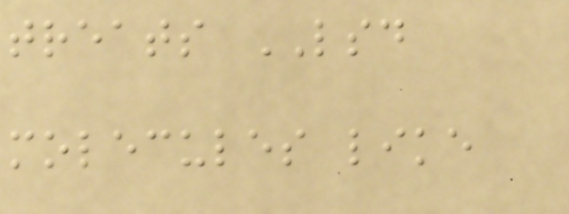treats LSD
molecules like
